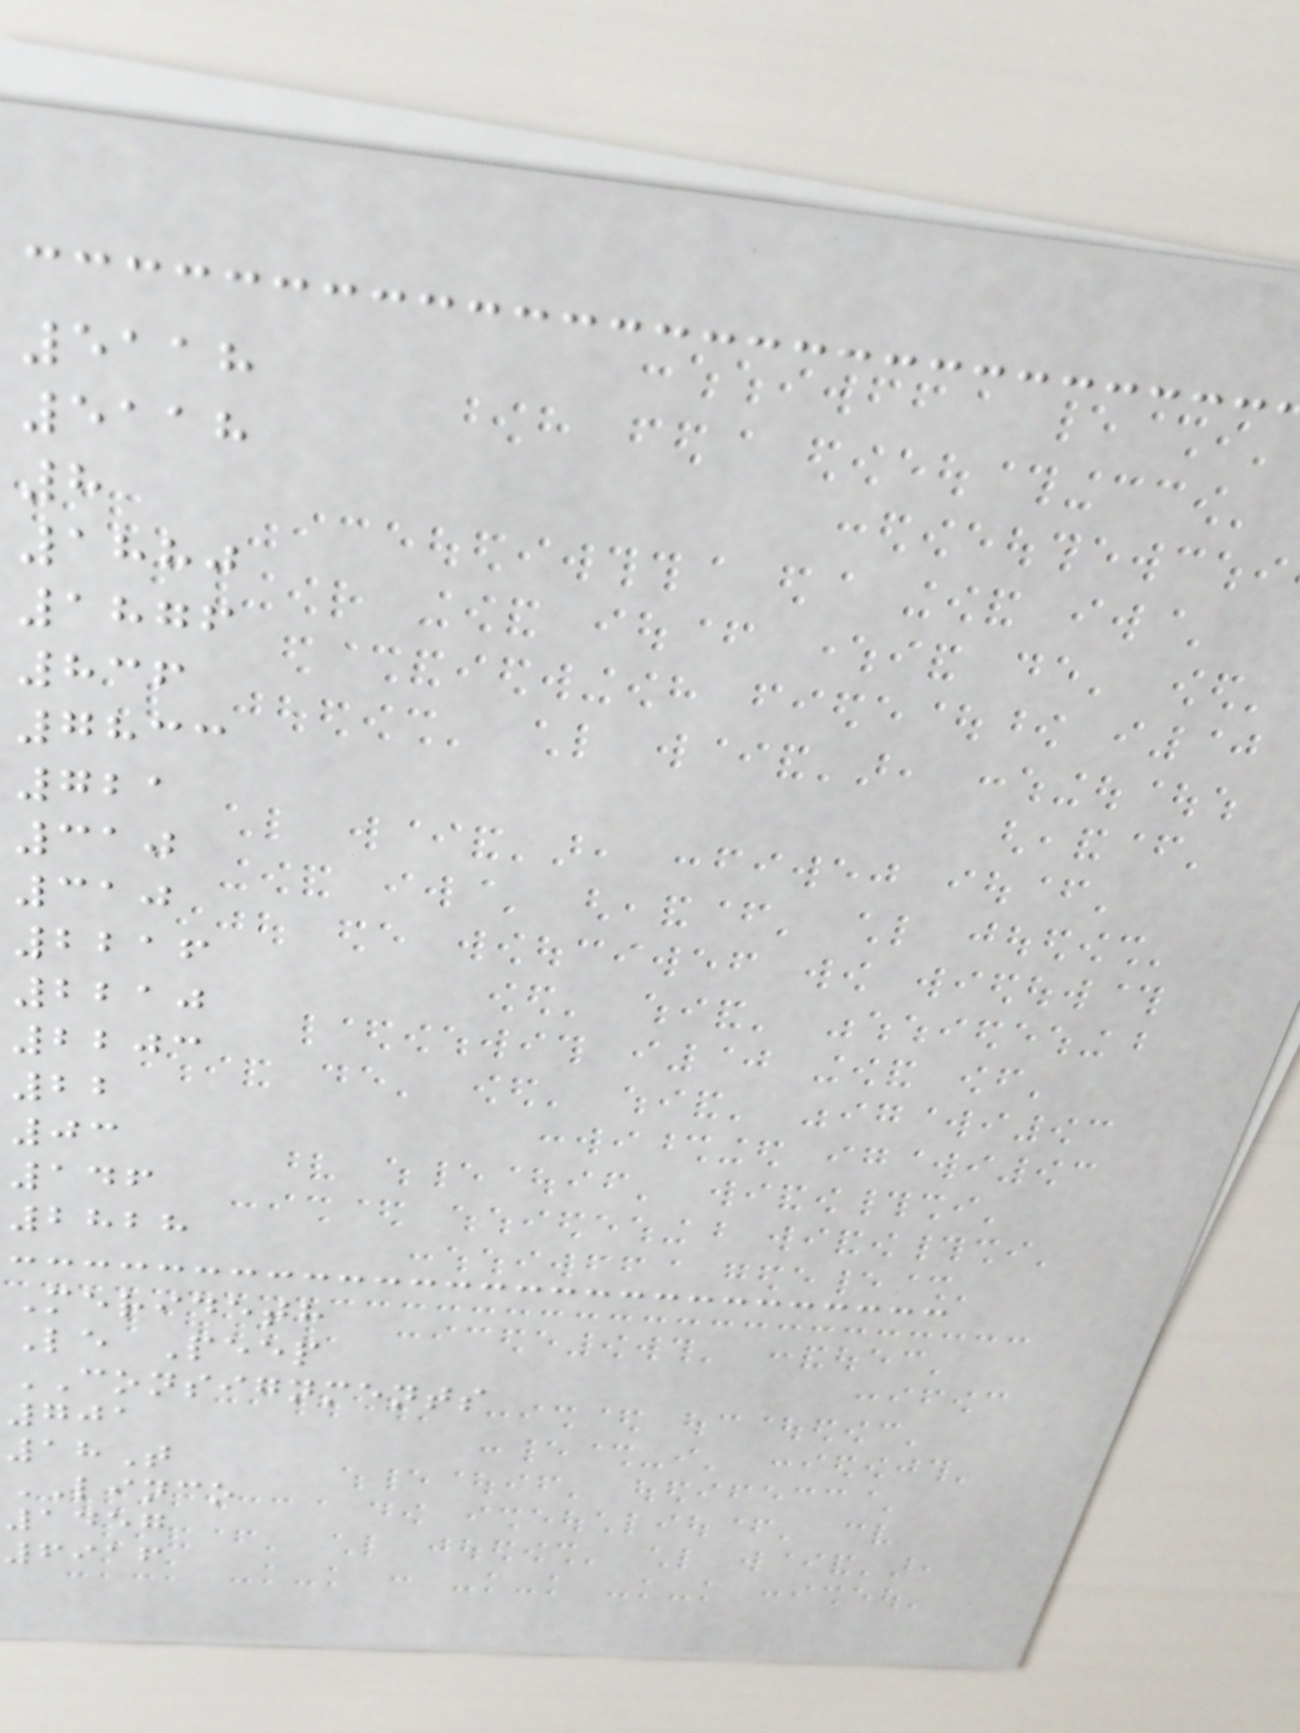5118
5118
8
1880
1876
836
7833
721
310
310
2216
2210
2203
22
03
146
2828
Merideth
Le Peep
CONSIGNMENTS
701
18T
LINCO
1457
6916
